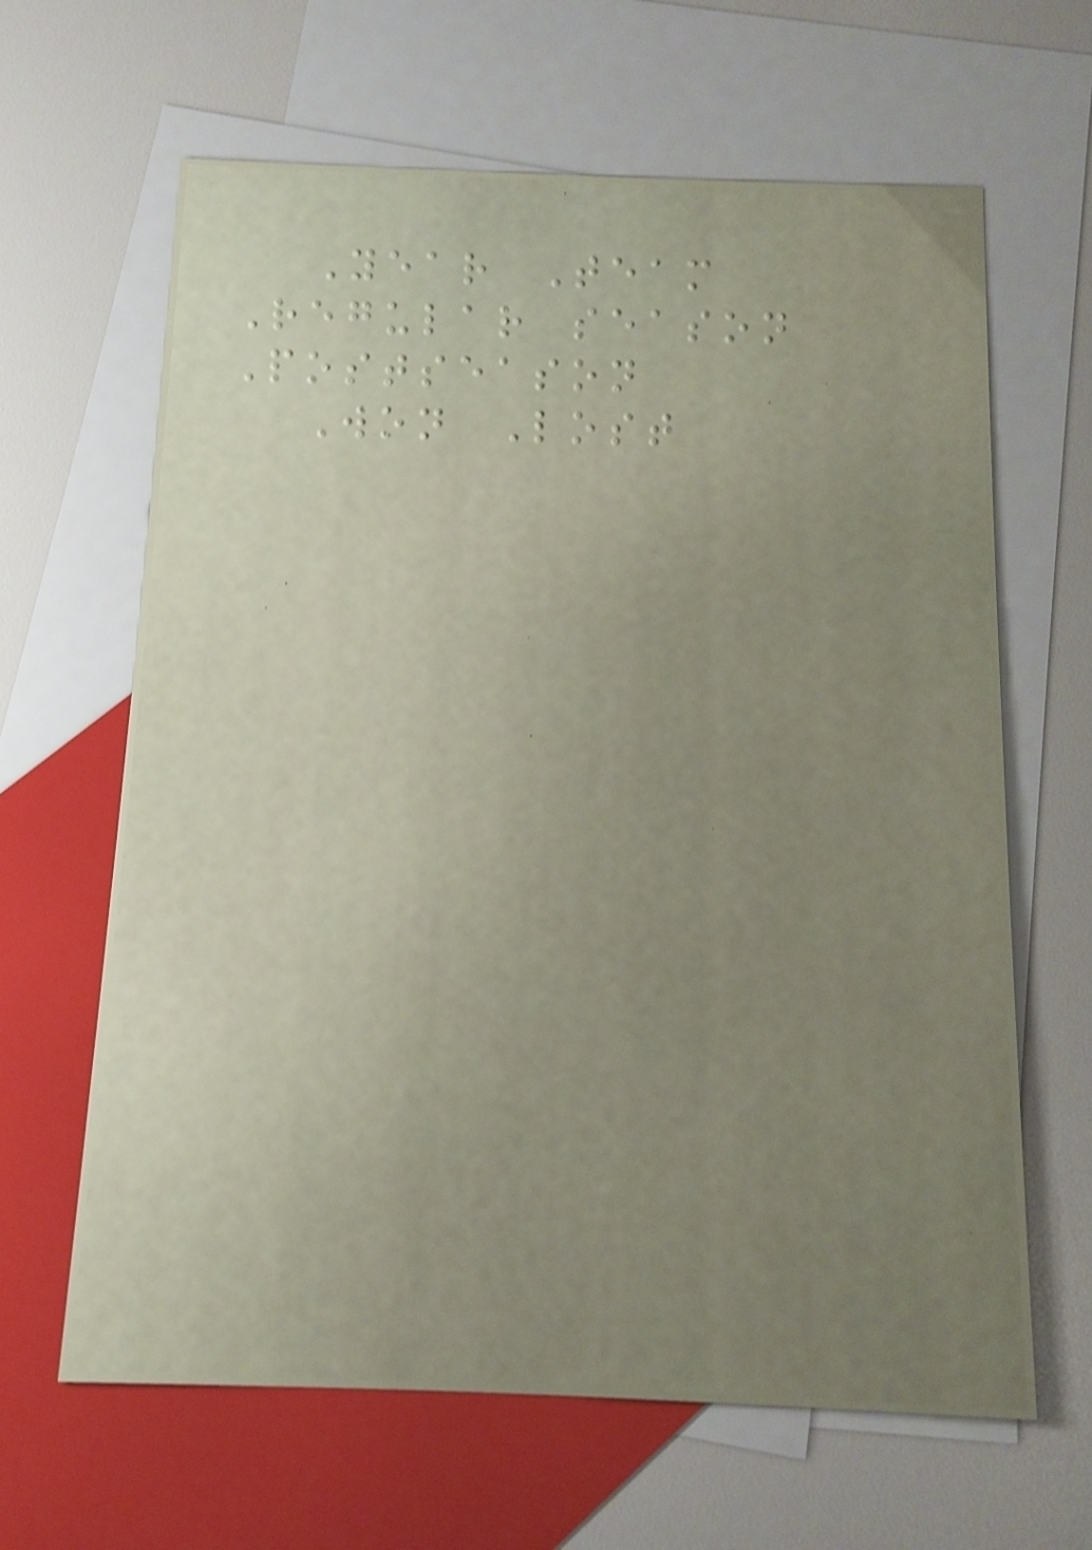Year Team
Regular season
Postseason
Won Lost
